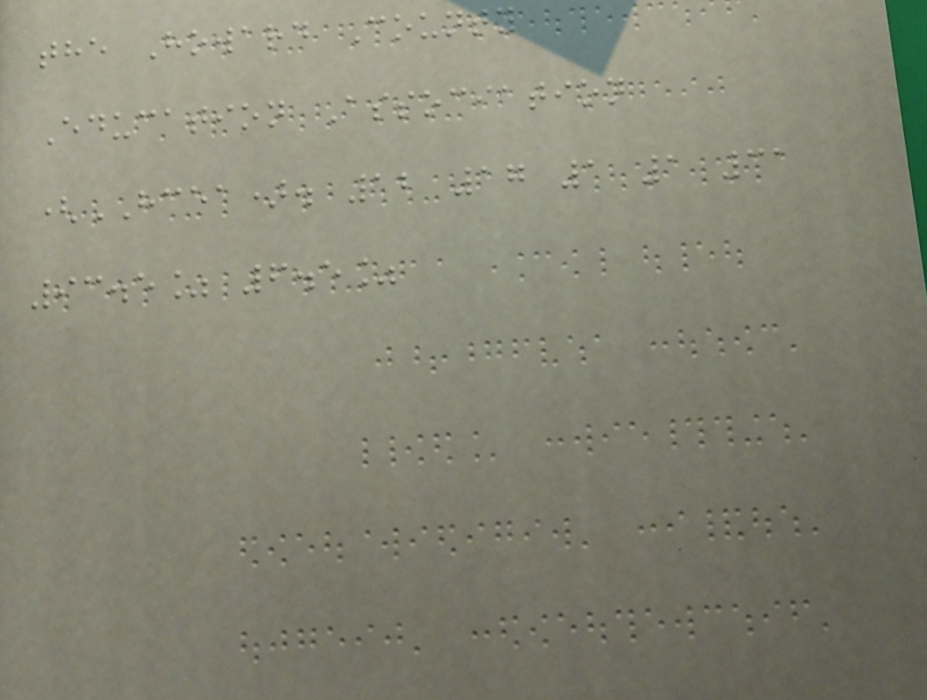the Howard County
Education Association
(HCEA). 12 17 1 1 31
93.5% 6.5%
